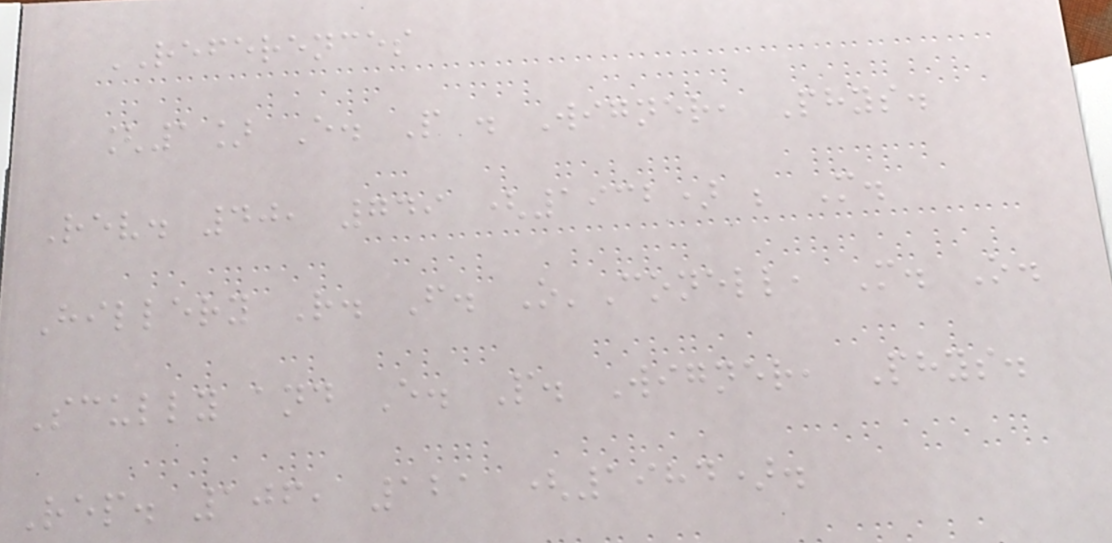REFERENCES
[1] E. P . Wigner, Phys.
Rev. 40, 749 (1932) ; M.
Hillery R. F. O'Conell, M. O.
Scully and E. P. Wigner, Phys.
Rep. 106, 121 (1984).
